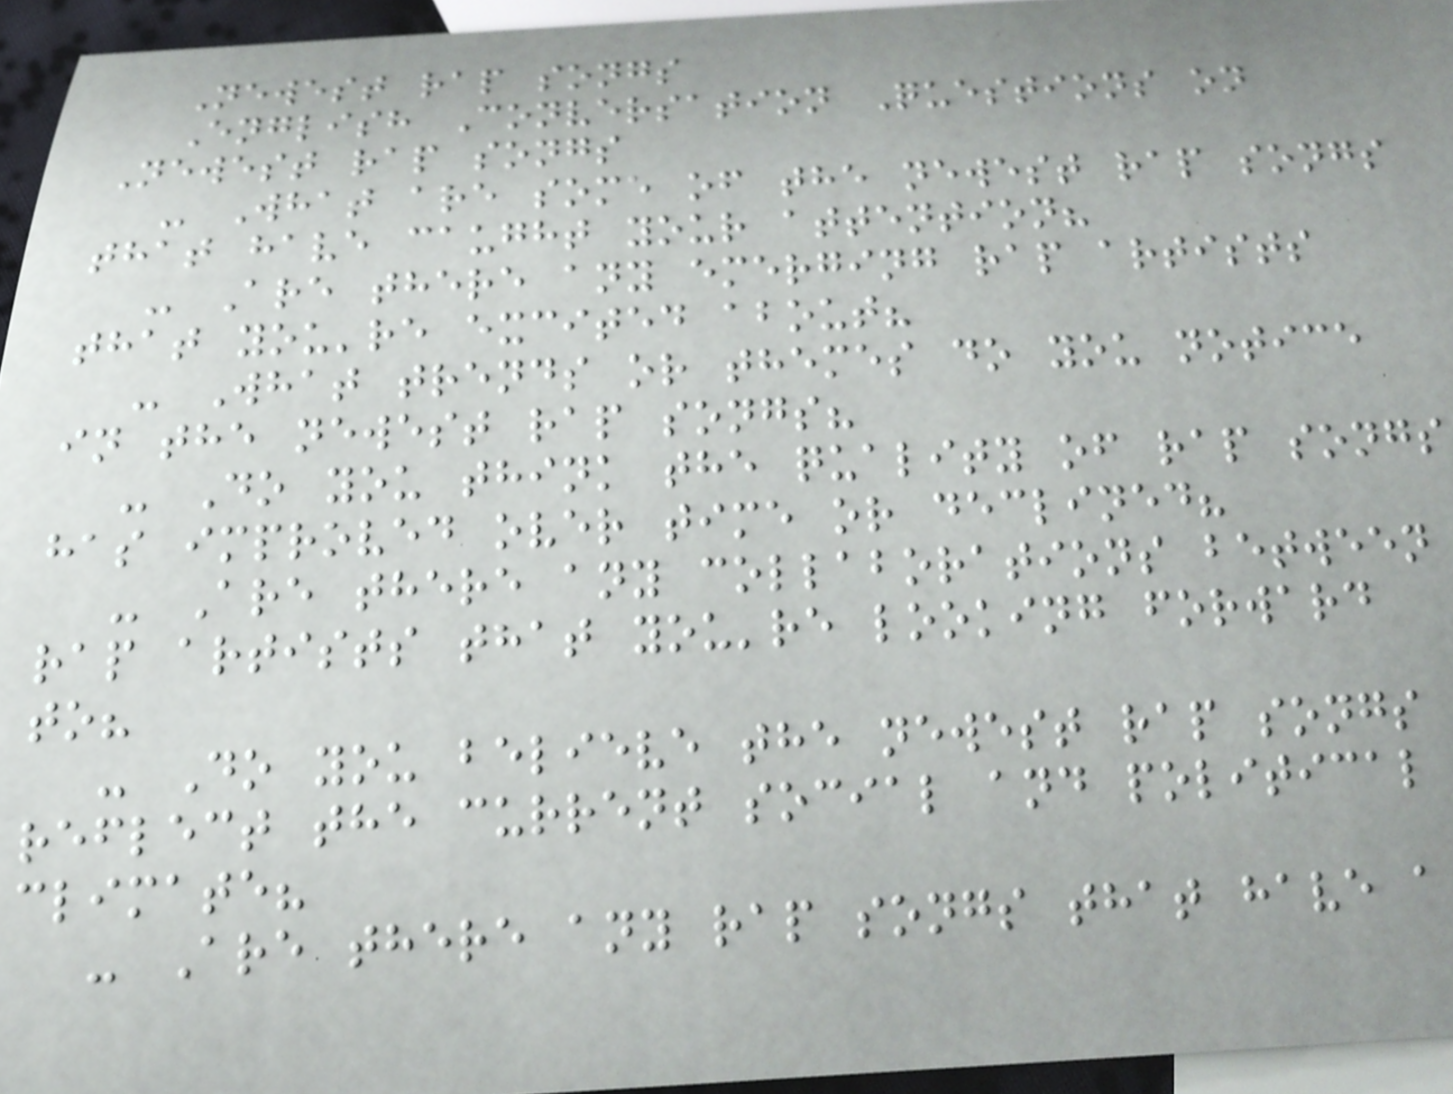Newest rap songs
English Conversation Questions on
Newest rap songs
- What are some of the newest rap songs
that have caught your attention?
- Are there any emerging rap artists
that you're excited about?
- What trends or themes do you notice
in the newest rap songs?
- Do you think the quality of rap songs
has improved over time or declined?
- Are there any collaborations between
rap artists that you're looking forward
to?
- Do you believe the newest rap songs
reflect the current social and political
climate?
- Are there any rap songs that have a
